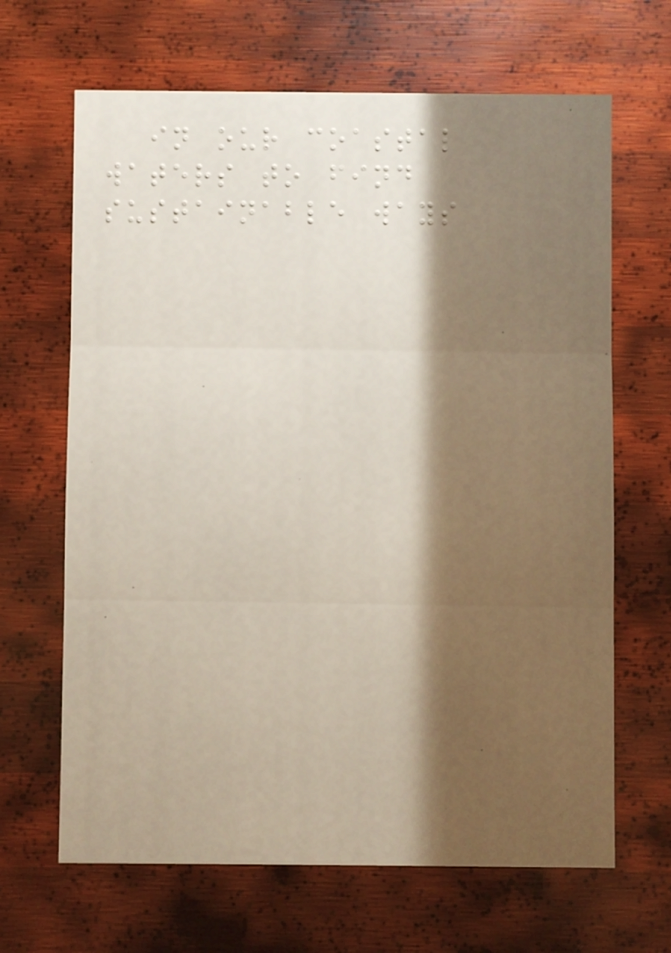in our coastal
waters to find
sustainable ways
